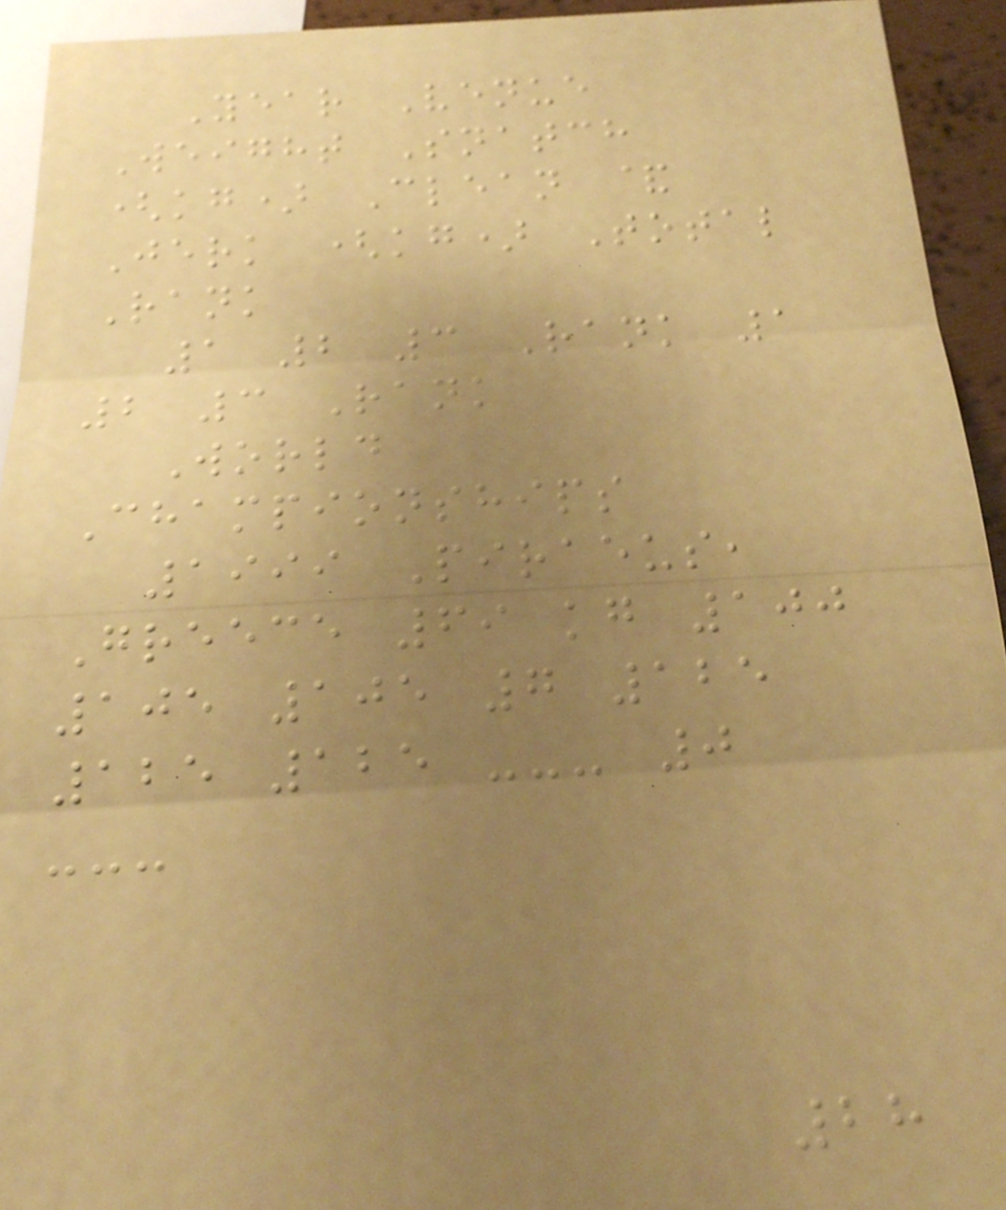Year Venue
Weight Snatch
(kg) Clean &
Jerk (kg) Total
Rank
1 2 3 Rank 1
2 3 Rank
World
Championships
1999 Piraeus,
Greece 69 kg 100
105 105 7 125
125 125 --- 0
---
28
